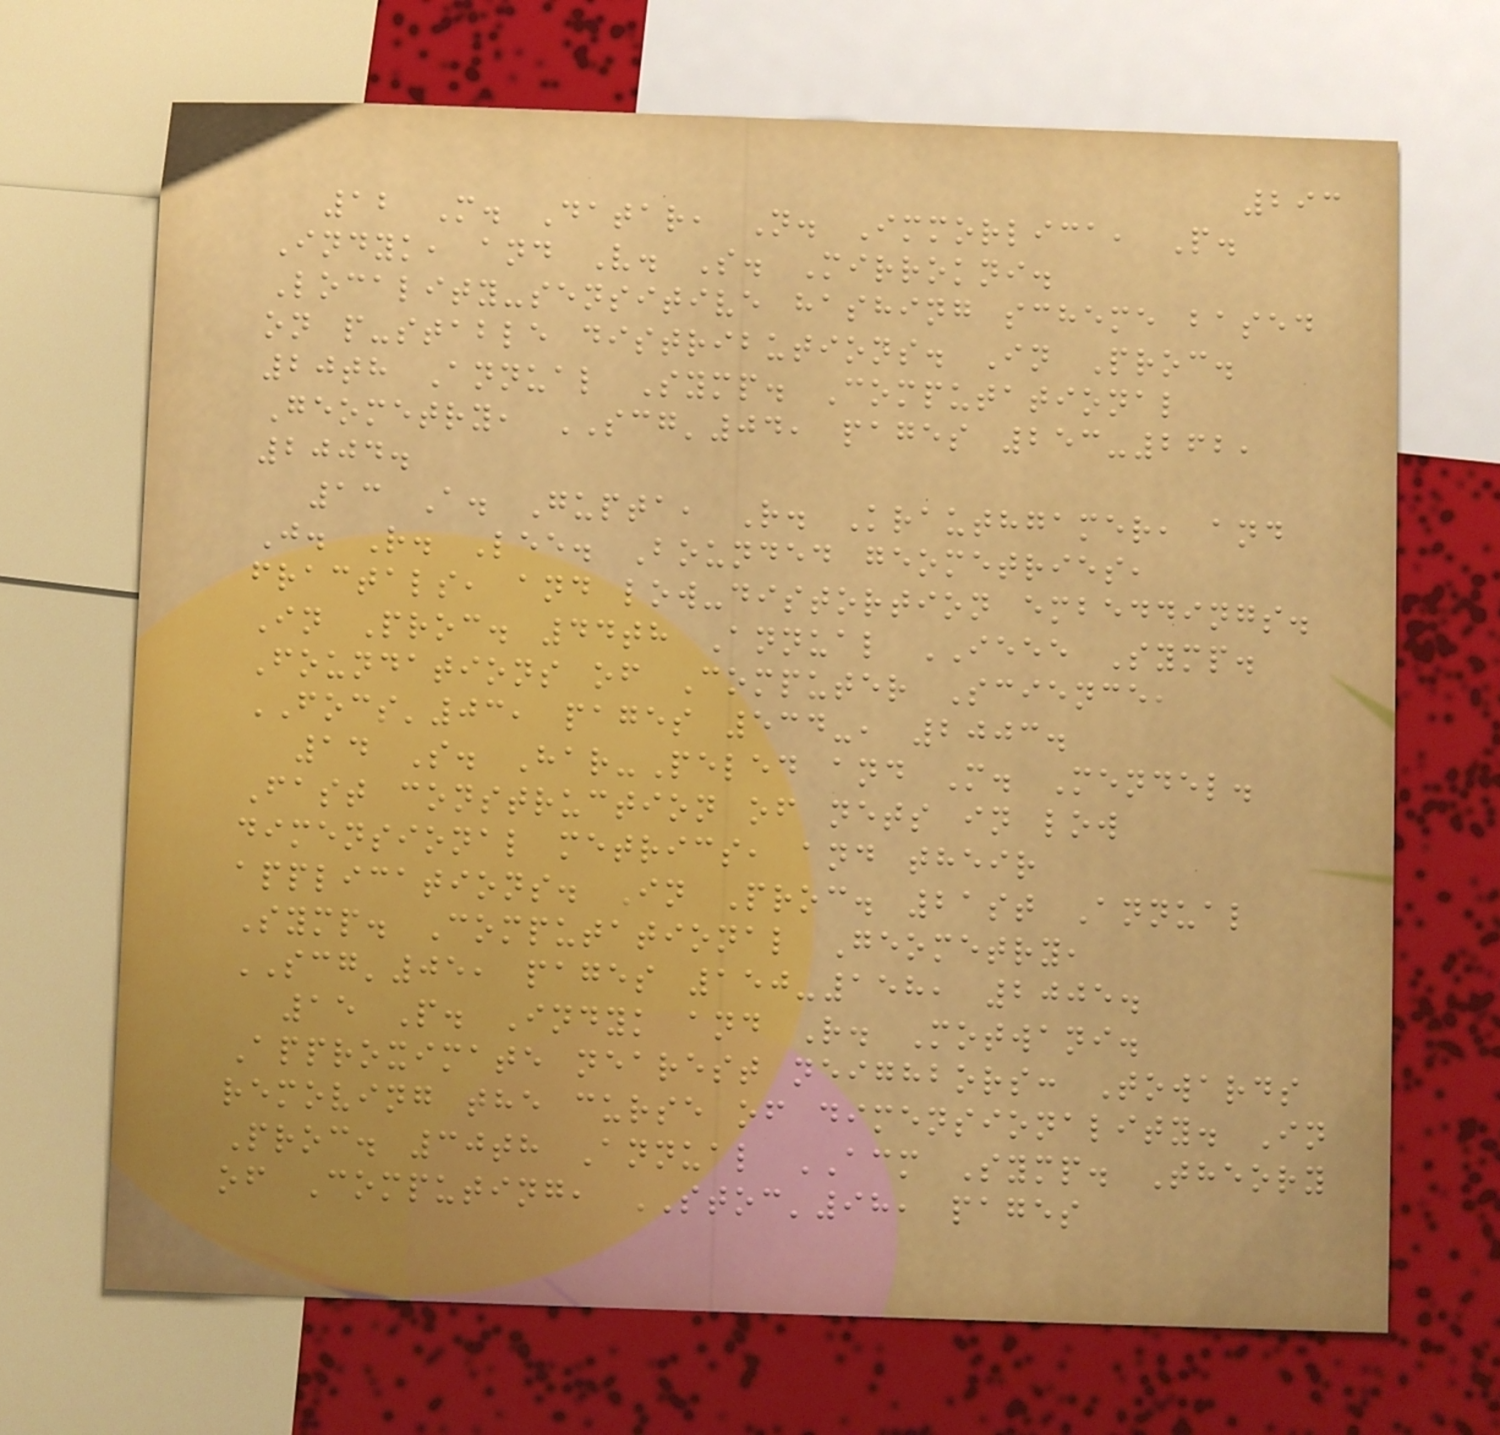293
12 M. Datar, N. Immorlica, P.
Indyk, and V. S. Mirrokni.
Locality-sensitive hashing scheme based
on p-stable distributions. In Proc.
20th Annual Symp. Computational
Geometry, SCG'04, pages 253-262,
2004.
13 A. Gupta, R. Krauthgamer, and
J. R. Lee. Bounded geometries,
fractals, and low-distortion embeddings.
In Proc. 44th Annual IEEE Symp.
Foundations of Computer Science,
FOCS'03, pages 534-, 2003.
14 S. Har-Peled and M. Mendel.
Fast construction of nets in low
dimensional metrics, and their
applications. In Proc. 21st Annual
Symp. Computational Geometry,
SCG'05, pages 150-158, 2005.
15 P. Indyk and R. Motwani.
Approximate nearest neighbors: Towards
removing the curse of dimensionality. In
Proc. 30th Annual ACM Symp. Theory
of Computing, STOC'98, pages
